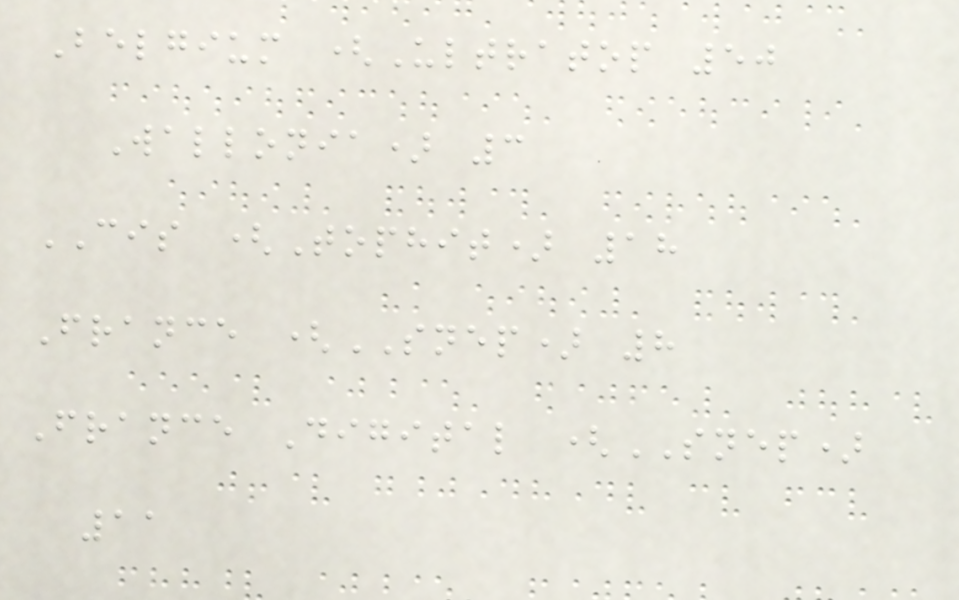Belgium (Ultratop 50
Wallonia) 3
CIS (Tophit) 18
France (SNEP) 8
France Digital (SNEP)
11
